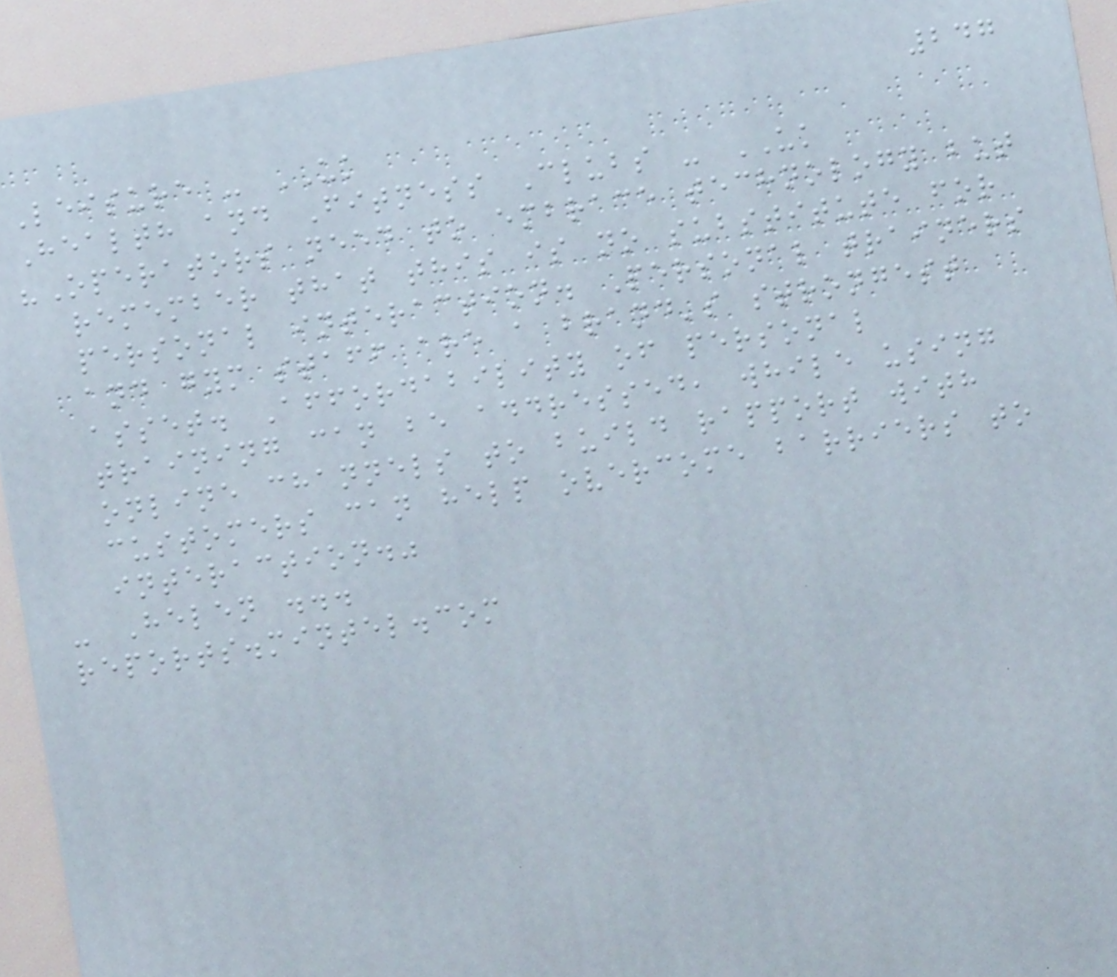247
Leisure - UK
Health and Fitness Clubs - UK
"Operators need to embrace technology but
remember that this is no substitute for
personal interaction. Personal trainers
and gym staff are a brand's strongest
asset. Affordability of personal
training can be addressed, while using
online channels to build rapport with
customers can help overcome barriers to
interaction."
- Helen ...
reports.mintel.com
